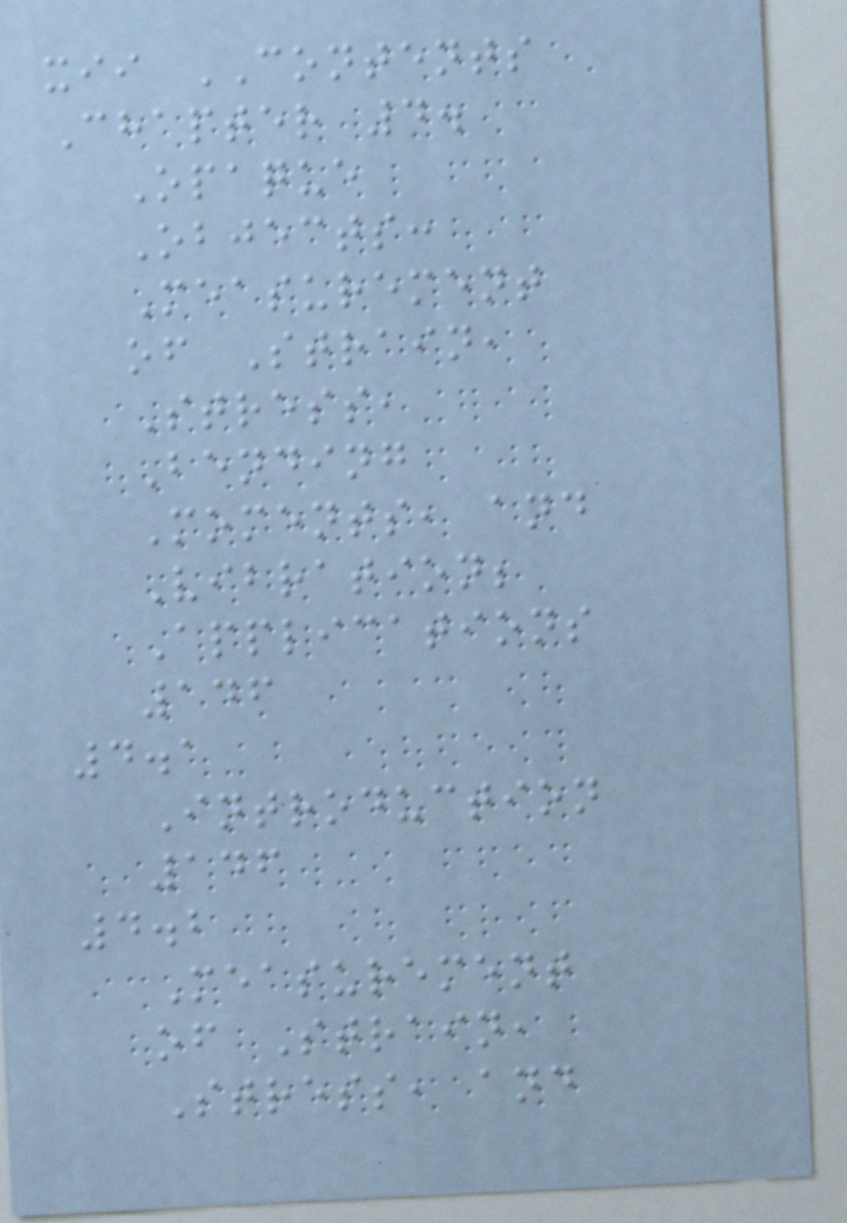xii CONTENTS
Chapter 4.
Opaque
Objects:
Measurement
of Strain,
Stress,
Bending
Moments, and
Vibration;
Applications
146
4.1
Introduction
146
4.2
Measurement
of Strain,
Stress, and
